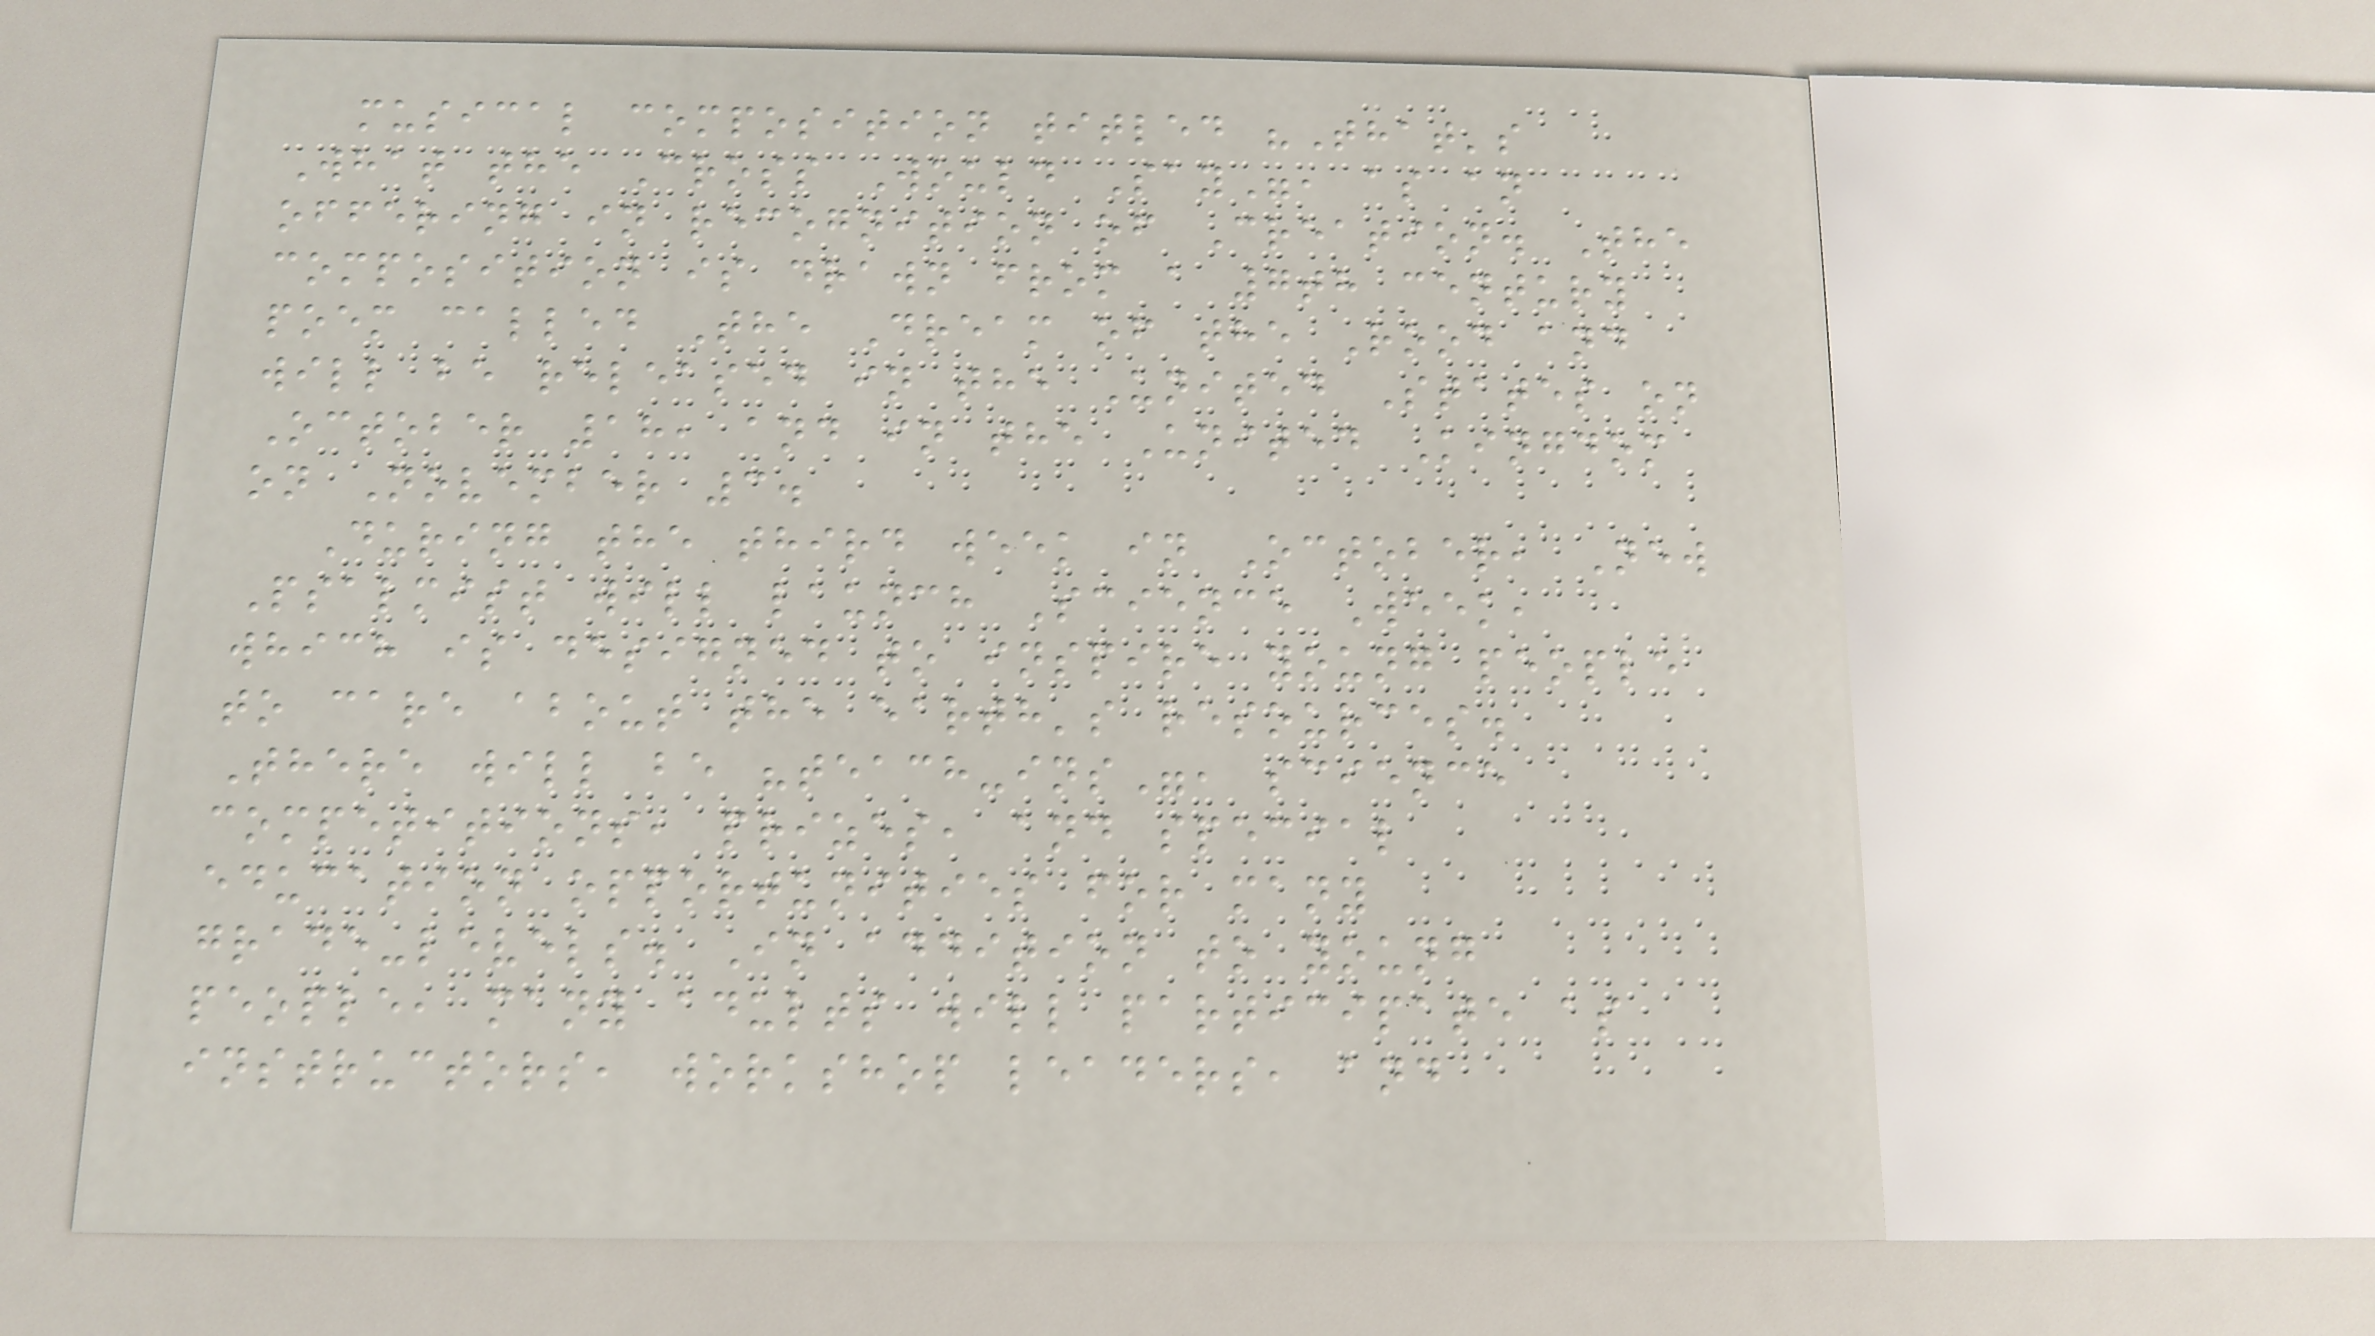musical composition titled "That's
What the Cross Would Say", as an
offering in recognition of Creation. The
composition is drawn from a 7th century
poem called The Dream of the Rood and
will be released in the United States on
October 18, and in the United Kingdom
on November 3.
During the third week in October, New
Psalmist will launch Science Week,
which is designed to inspire young people
to care about the earth's resources.
There will be "teach-ins", science
competitions, prizes, and special
education opportunities for many
grade-levels. In addition to young
people, many adults will participate as
instructors, workshop leaders, and
